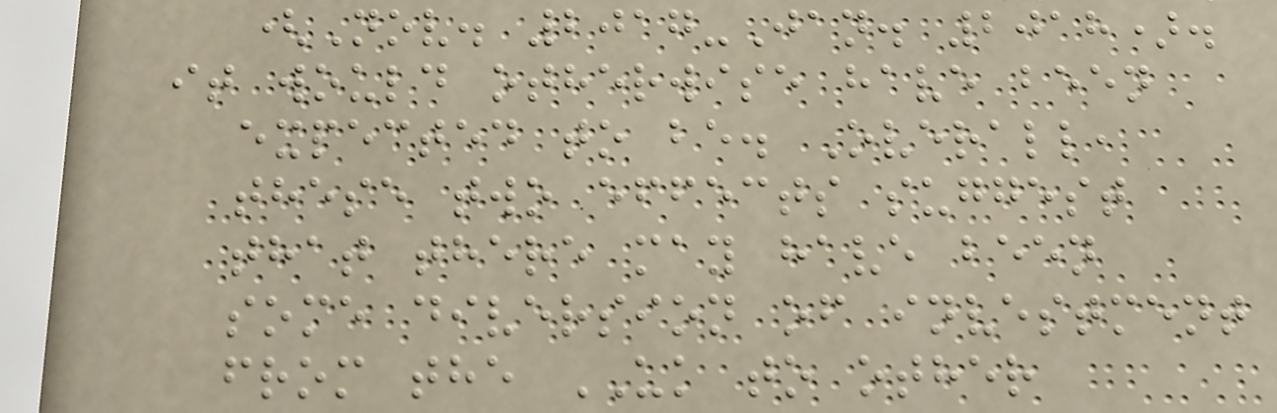(Nov. 2017-Jan. 2018).
it would otherwise have been
expected to be. Overall,
these two effects suggest
that there may have been
some diversion of investment
from the UK to other
